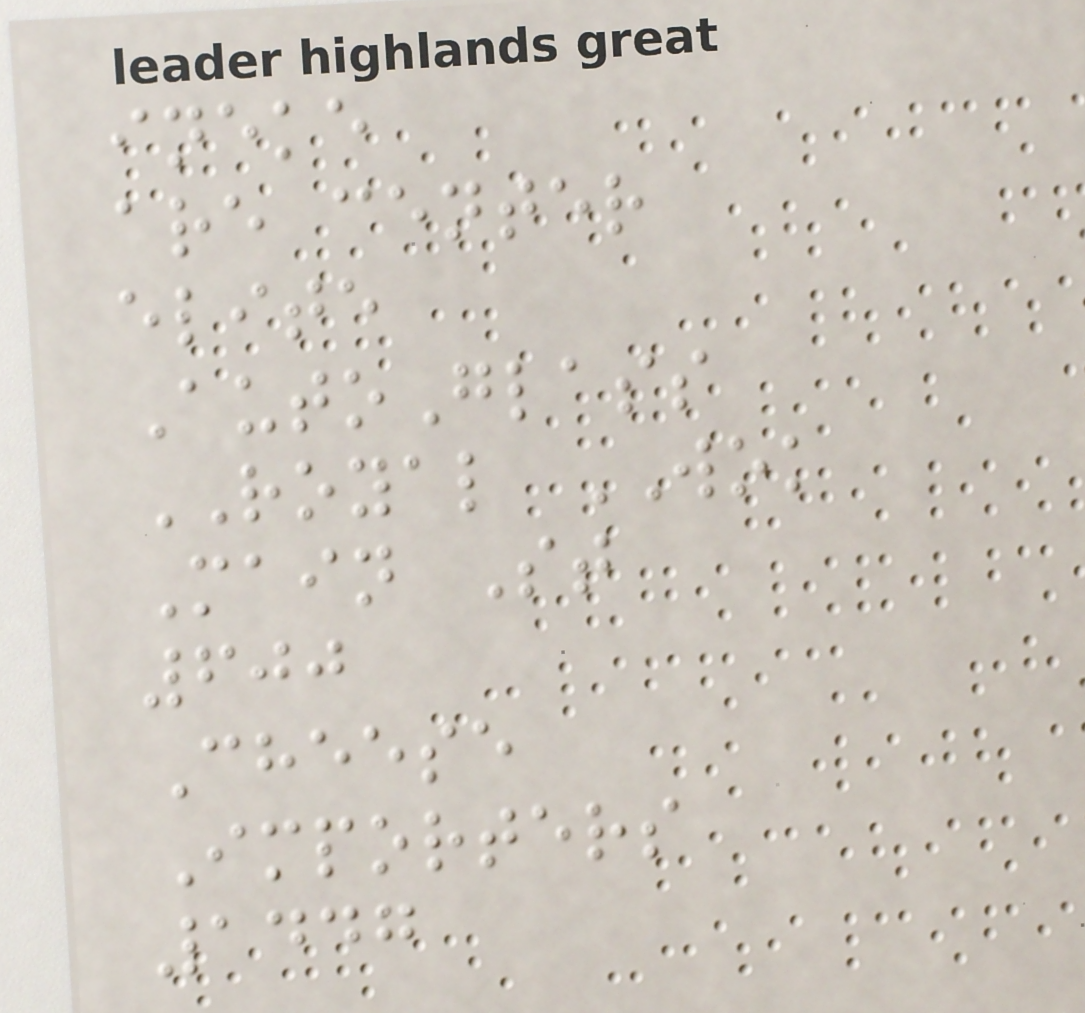ineke
are center
elite
AutoGlass
ROYAL WOK
Main St
600
Cheese
Importers
1447
